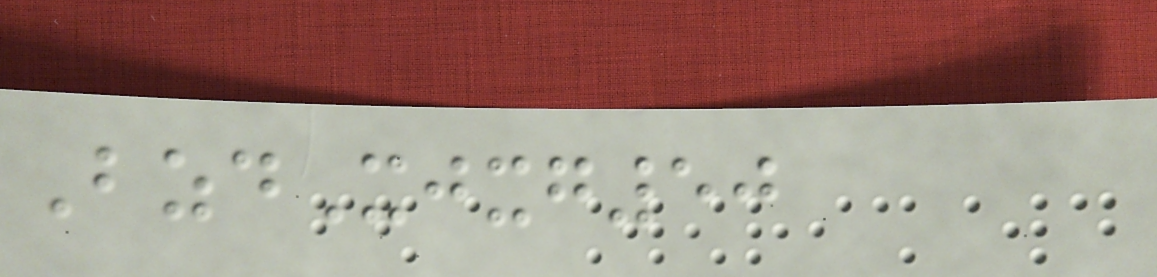BzdXjxg50
